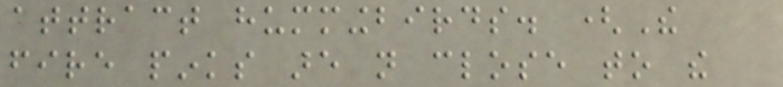attract hummingbirds. (The
fire pinks are not close to the
